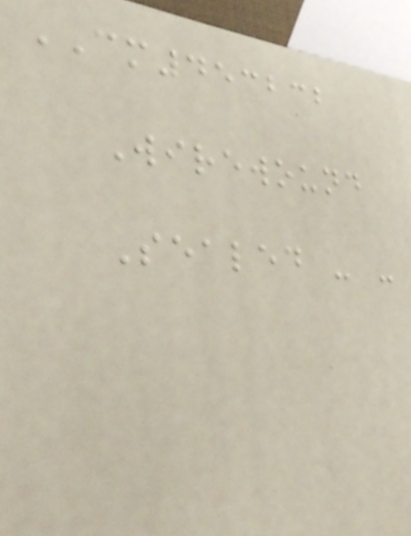CM453232
Wirewound
Sealed - -
